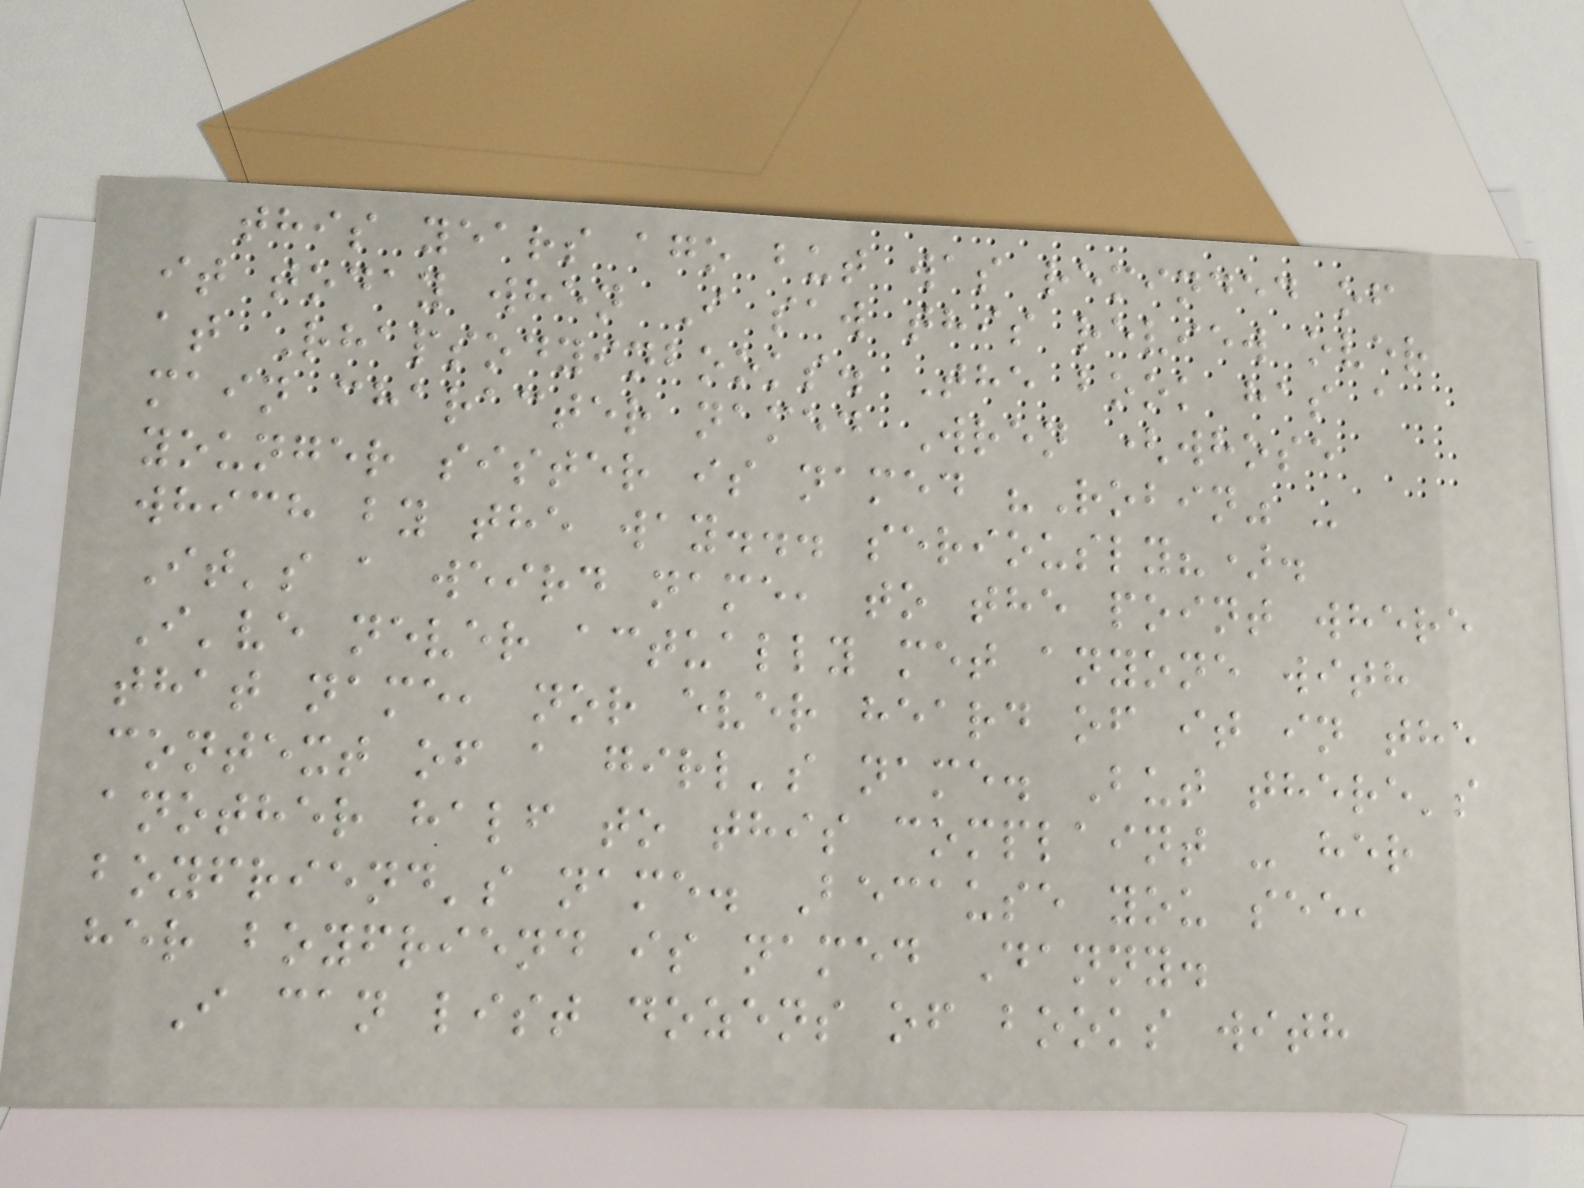this years ago but was reminded of
it today when I saw this review over
at Rhapsodyinbooks. The book has a
main character named Wren (whose
younger sister is named "Robin" -
which by the way... seriously?).
It's a weird name, to the point where
I've never actually met anyone with
that name, nor ever heard of it in the
context of a girl's name. But there's
another half to this complaint - her
boyfriend's name. Because you see,
her boyfriend is named Danny.
I can list dozens of books with
